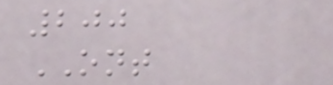200
ONT
